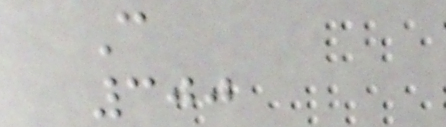C
300
